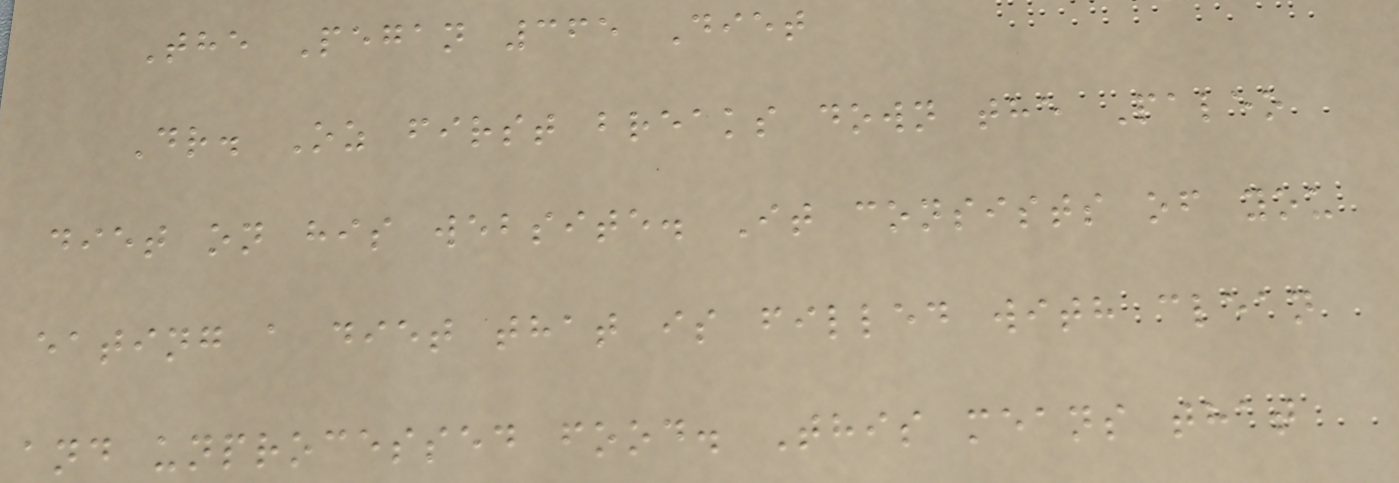The Pegan 365 Diet
Dr. Oz first breaks down the Paleo
diet on his website. It consists of you
eating a diet that is filled with clean
and unprocessed food. This means that
